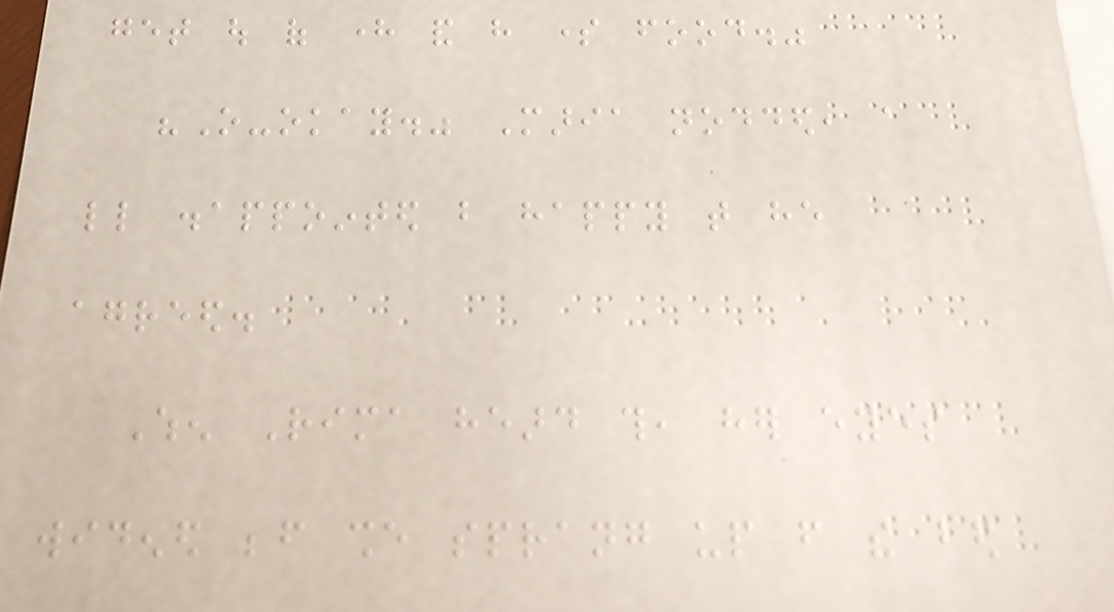get out of here and have some food."
"O-okay." Maria nodded, a
little disappointed but happy that he
agreed.
When Rima heard this, her eyes
widened before she sprang up from the bed
